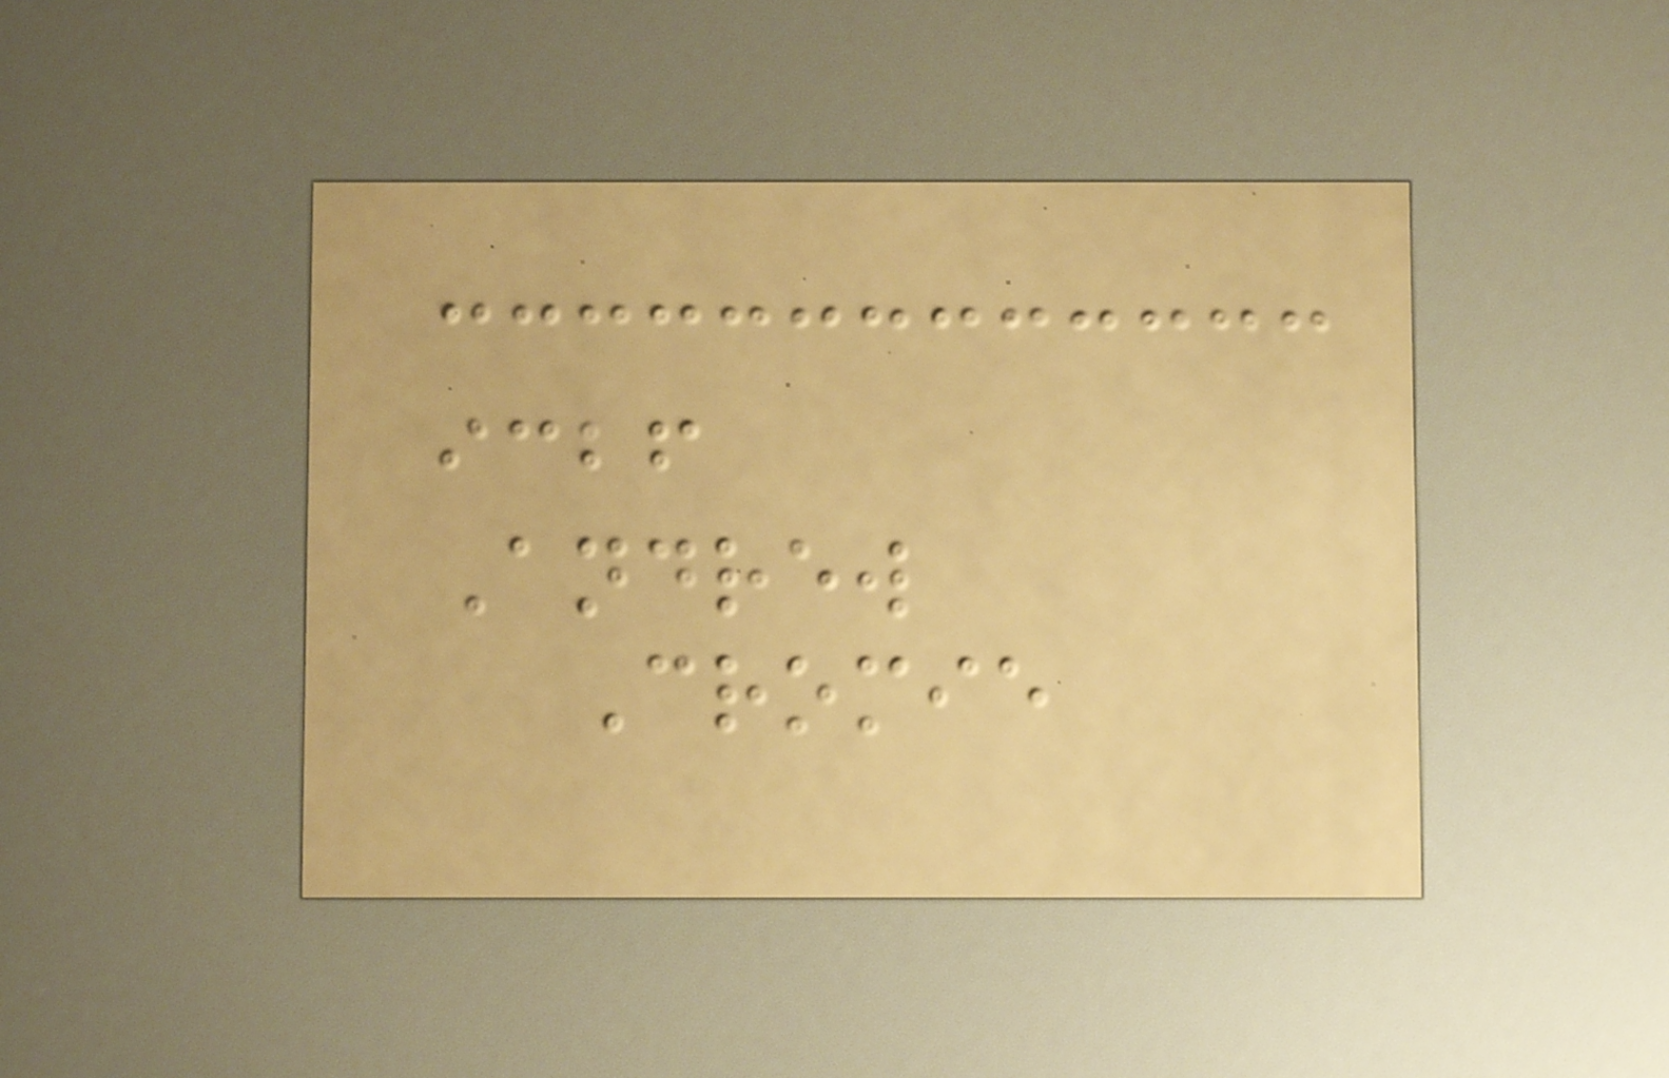icbf
Andrew
Cromie
